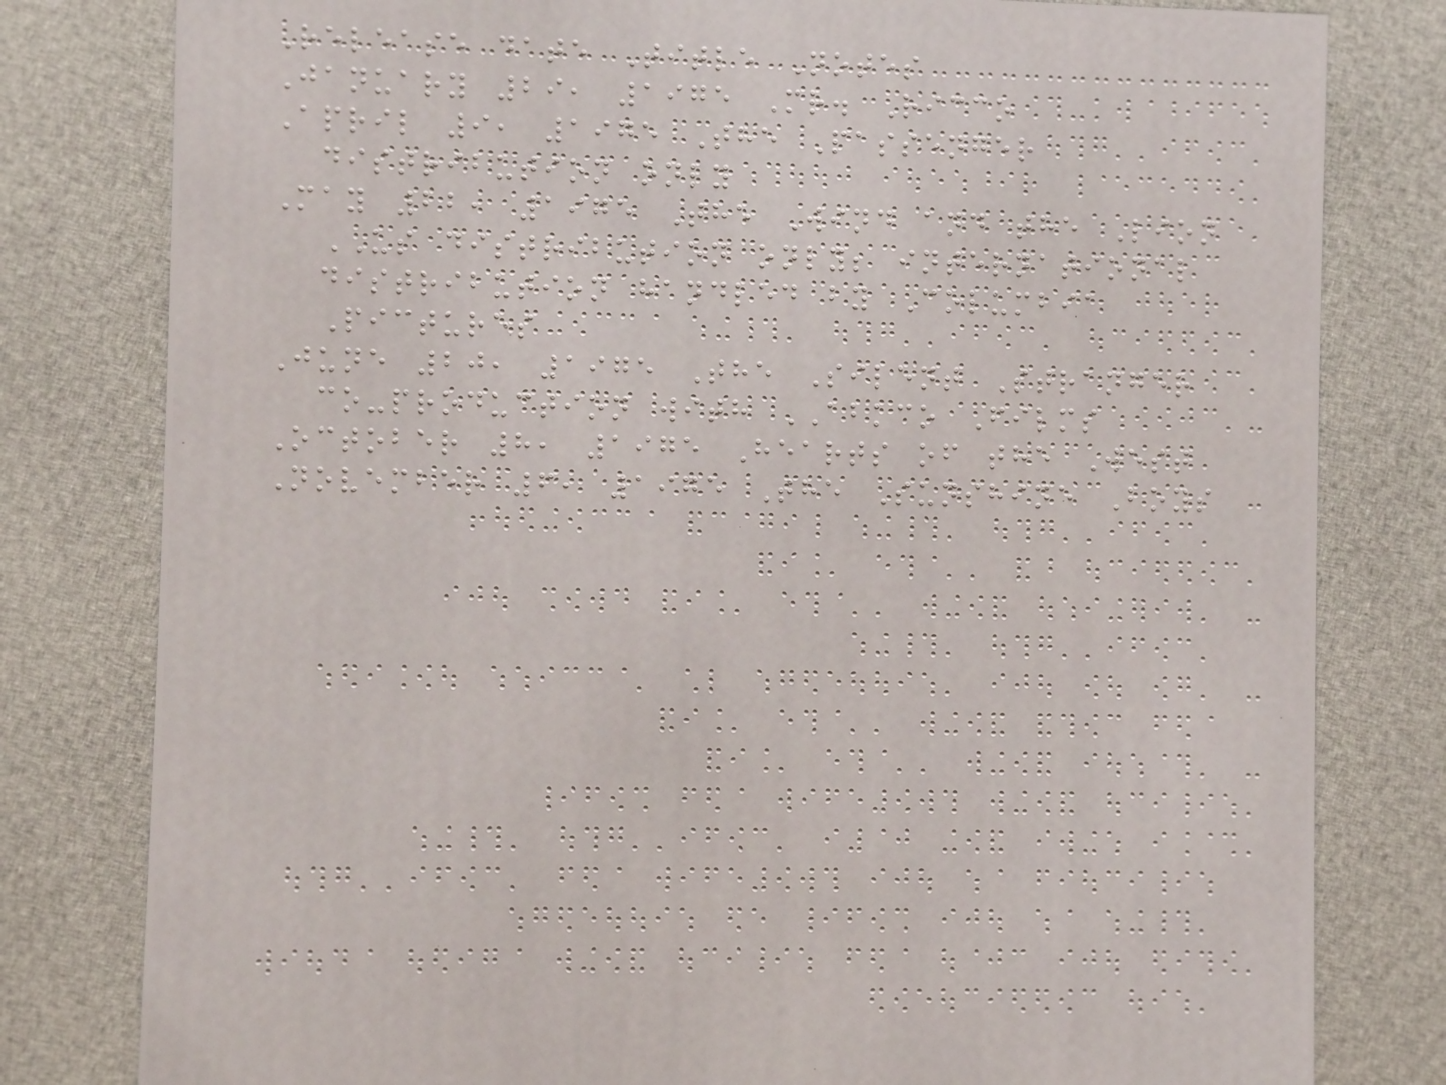Release date Title Notes
January 29, 1975 Mr. Ricco
April 9, 1975 The Passenger
distribution only
May 22, 1975 The Wind and the Lion
US distribution only; international
distribution handled by Columbia
Pictures
June 20, 1975 The Silent Stranger
co-production with ABKCO Films
October 8, 1975 Hearts of the West
November 6, 1975 The Sunshine Boys
